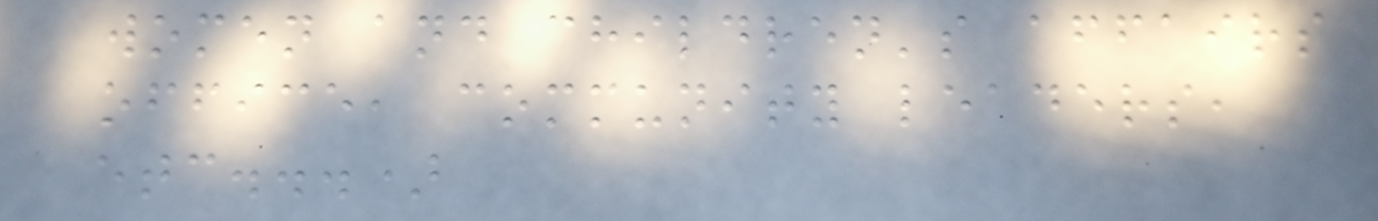women and children's affairs
office, community leaders,
etc...)
